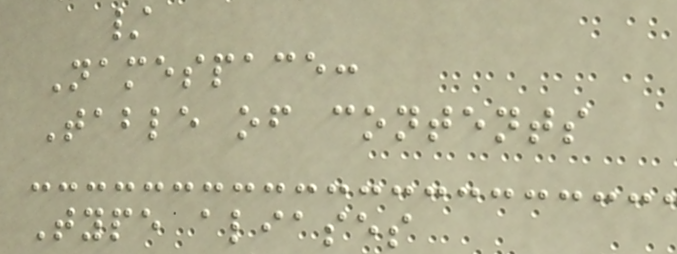/
Namespace:
Table of contents
Type aliases
